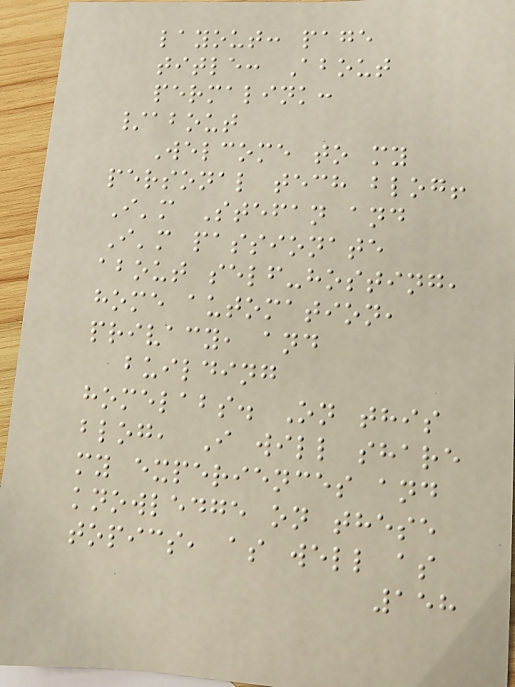layout: page
title: About
permalink:
/about
Welcome to my
personal tech blog!
I'm Stefan and
I'm passionate
about self-hosting,
home automation,
privacy, and
building
homelabs. On this
blog, I will share
my experiences and
knowledge on these
topics, as well as
158
